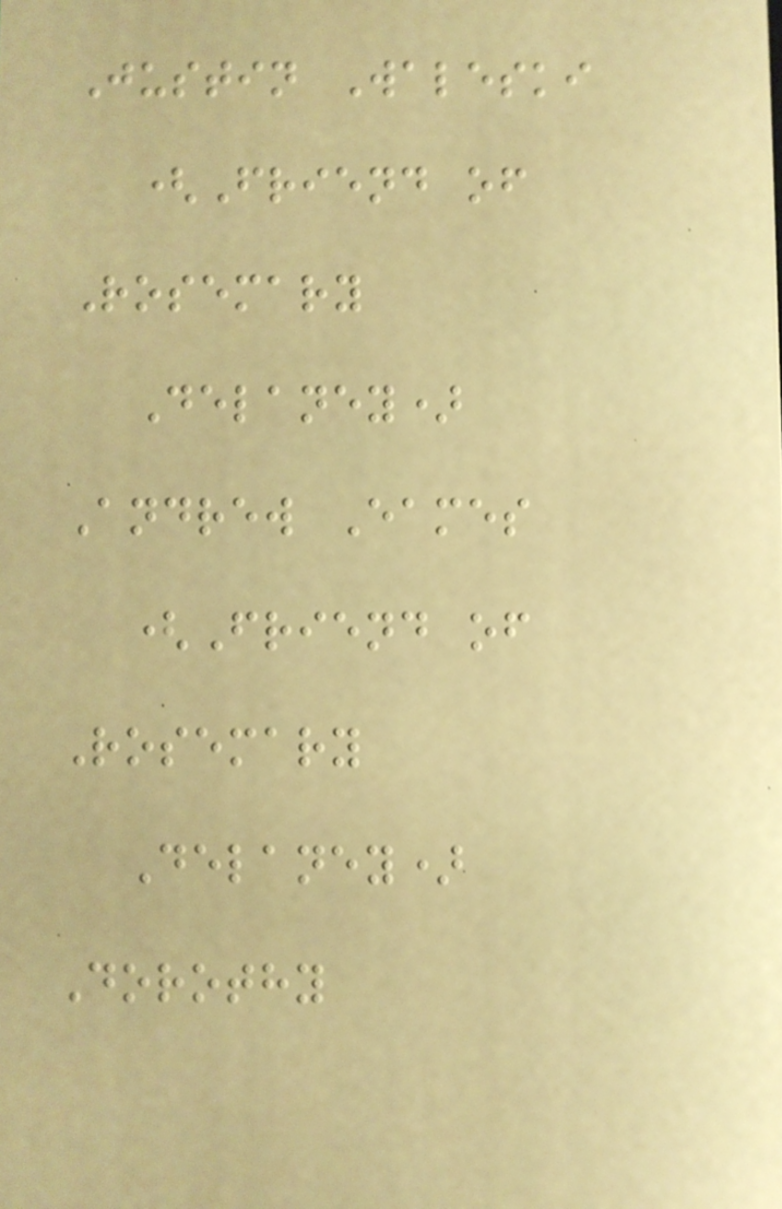Justin Waleski
(Friend of
Rosemary
Delaney)
Andrew Eames
(Friend of
Rosemary
Delaney)
Dorothy
